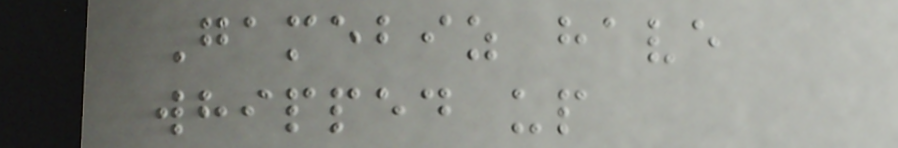Gamebiz have
whipped up
